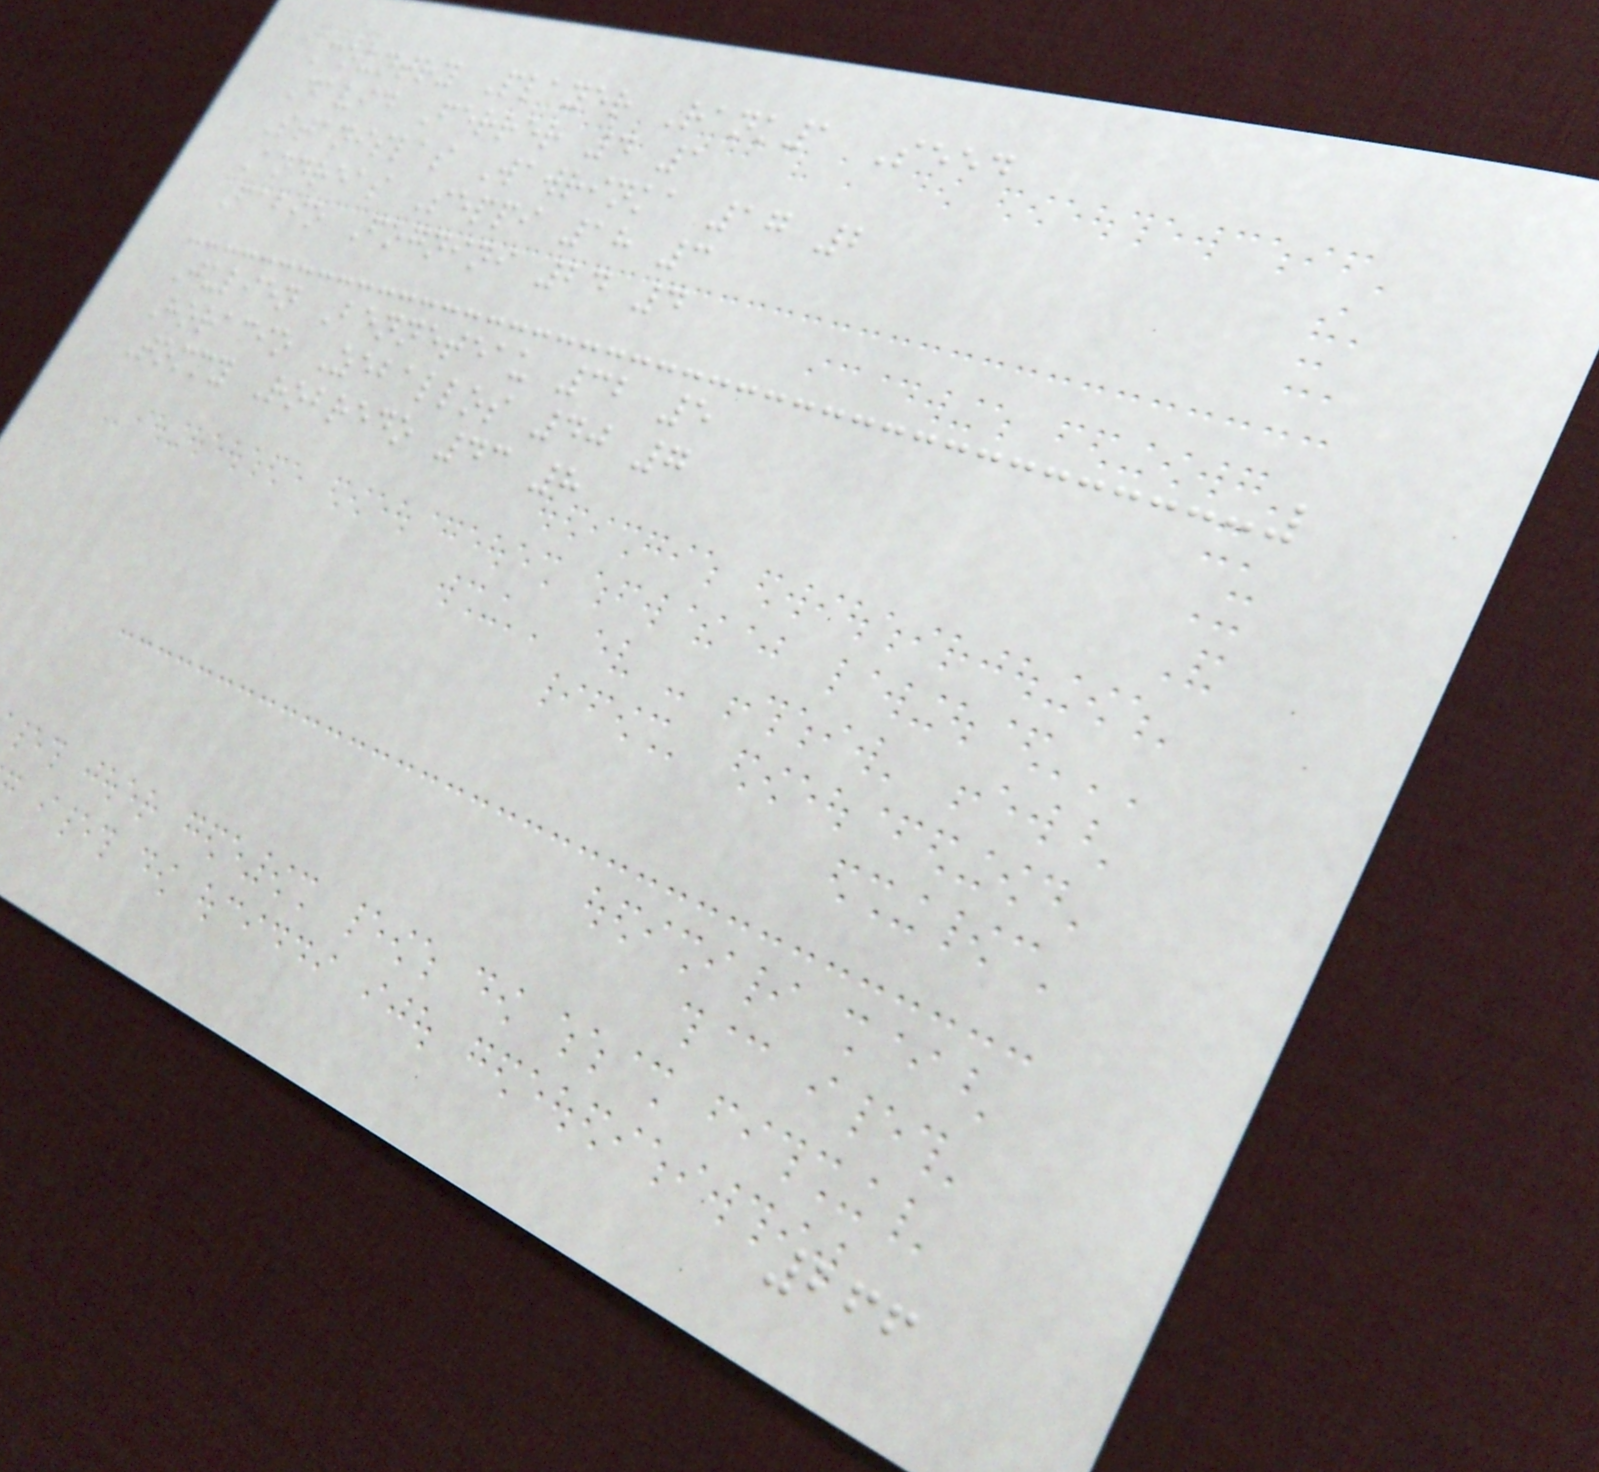Country Player Rank1 Seed
David Ferrer 4 1
Stanislas Wawrinka 17 2
Andreas Seppi 18 3
Fabio Fognini 24 4
Julien Benneteau 32 5
Horacio Zeballos 40 7
Tommy Robredo 43 8
266
